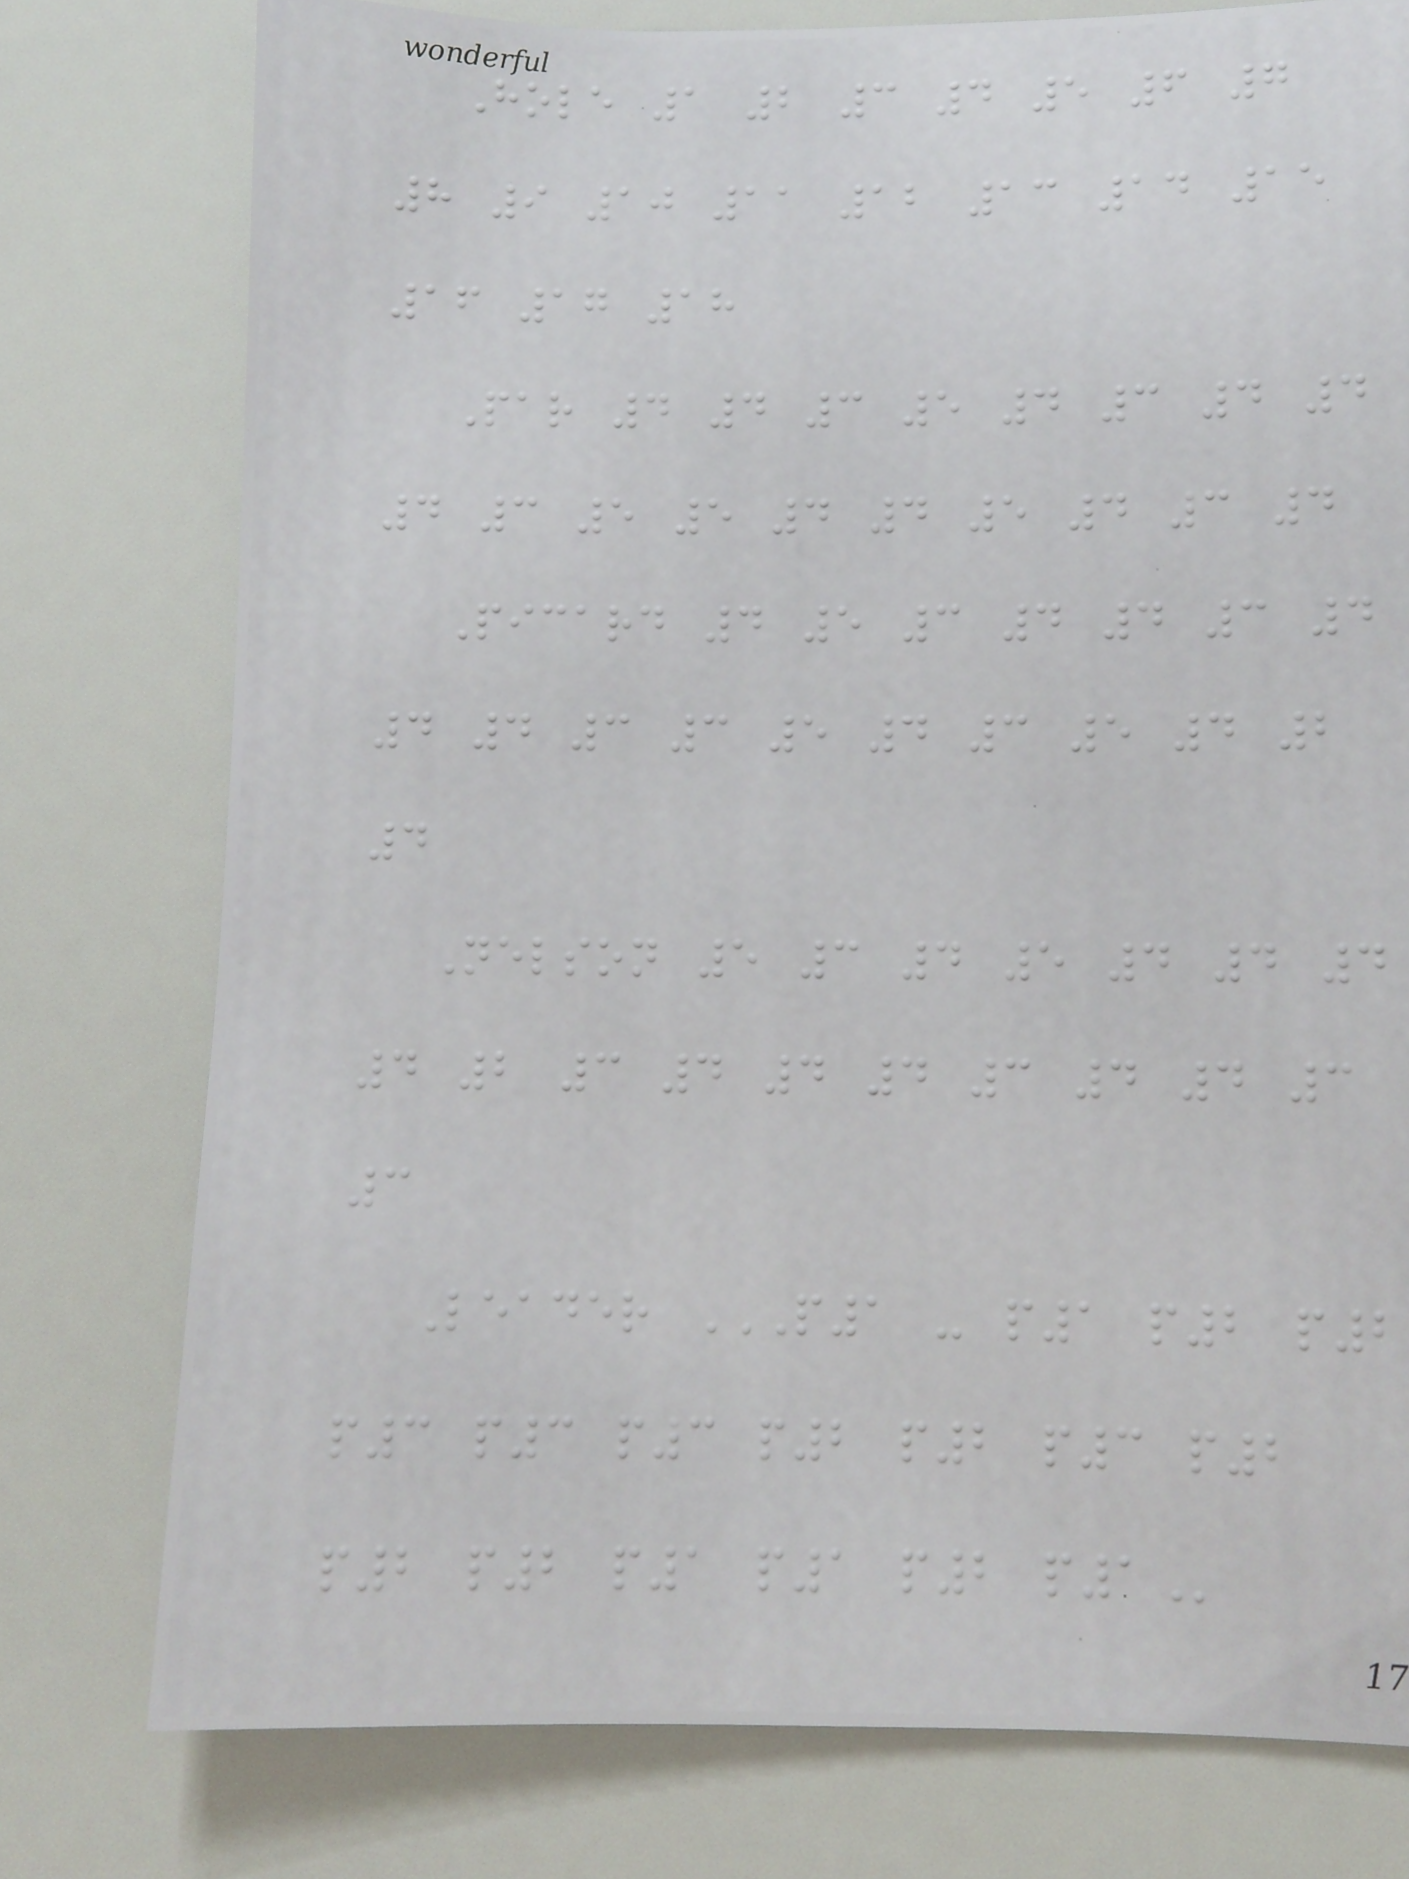Hole 1 2 3 4 5 6 7
8 9 10 11 12 13 14 15
16 17 18
Par 4 4 3 5 4 3 4 4
4 3 5 5 4 4 5 4 3 4
Picard 4 5 3 4 4 3 4
4 4 3 3 5 4 3 5 4 2
4
Nelson 5 3 4 5 4 4 4
4 2 3 4 4 4 3 4 4 3
3
Leader P1 - P1 P2 P2
P3 P3 P3 P2 P2 P3 P2
P2 P2 P1 P1 P2 P1
